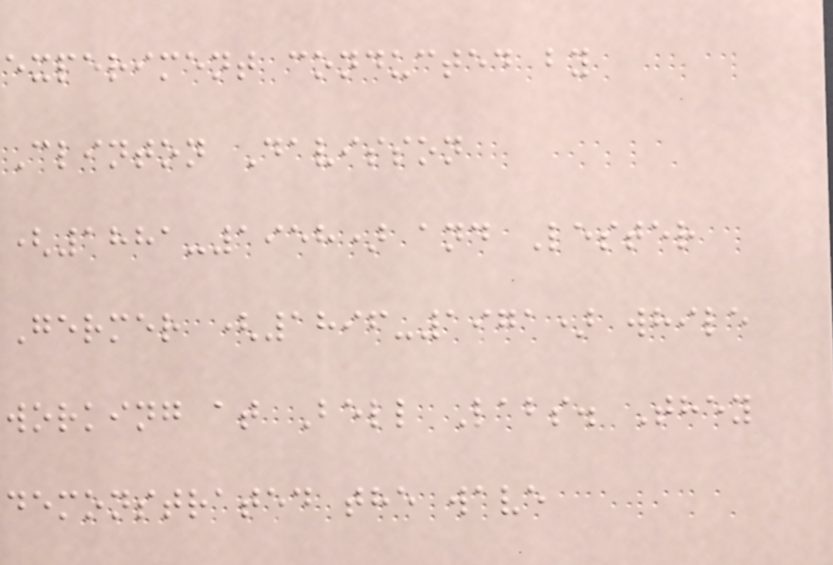experiment conducted by
Clinton Davisson
(1881-1958) and Lester
Germer (1896-1971) while
working at Bell Labs. They
demonstrated the wave
